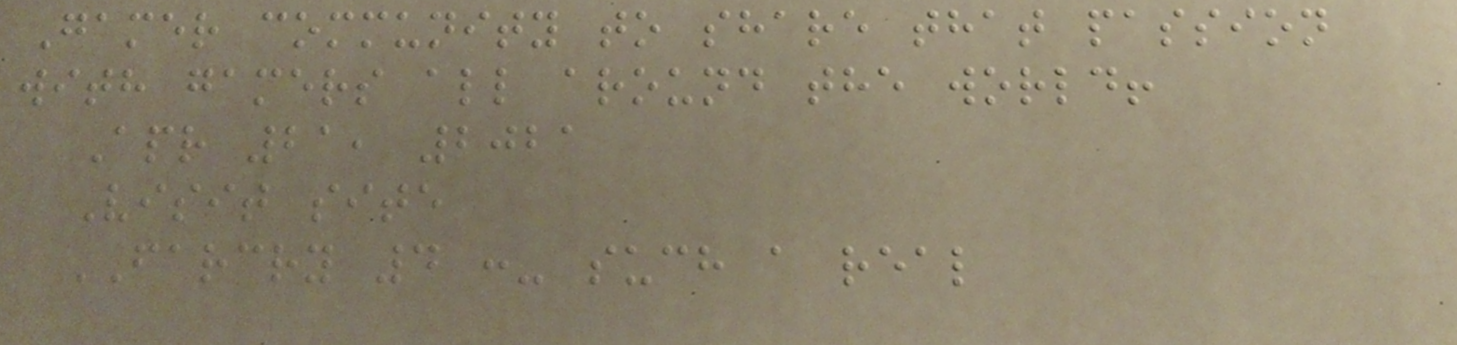Gamer community to share that passion
with gamers all around the world!
Apr 21, 2021
Visit site
FARCRY 4 :- such a real
